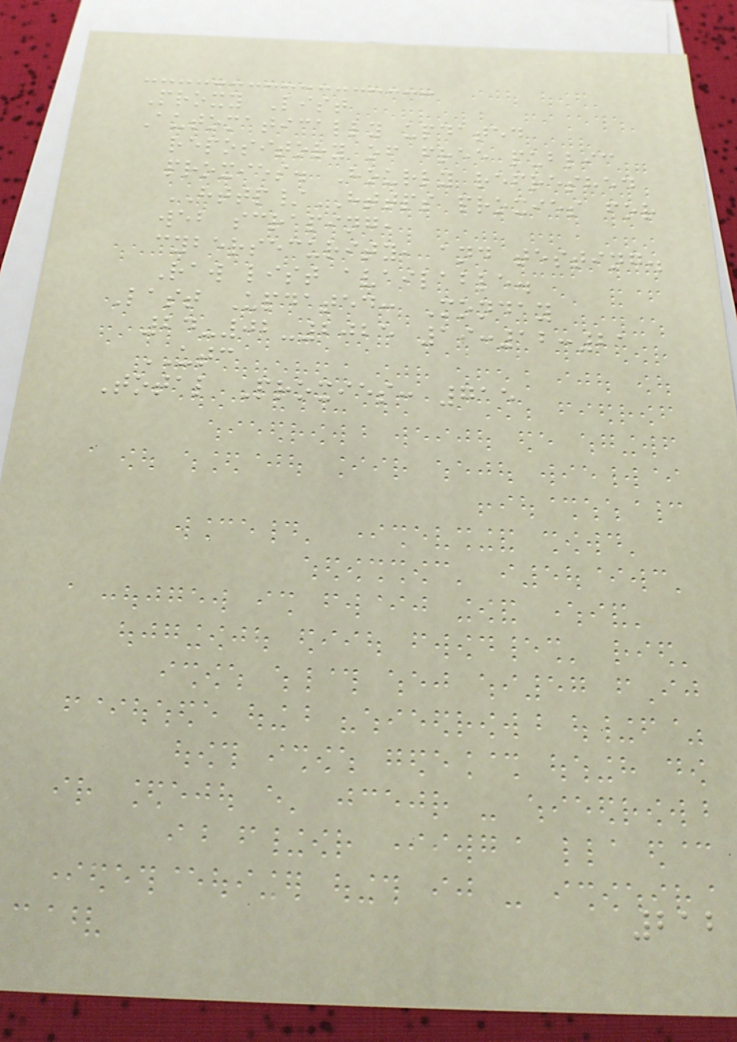Proxy List
Automatically updated
repository of free public
proxies. Hourly refreshed
HTTP/HTTPS proxies for
web scraping,
cybersecurity, and testing.
Raw list available.
Last Updated: Monday
24-02-2025 19:12:21
UTC
Total Proxies: 715
212
